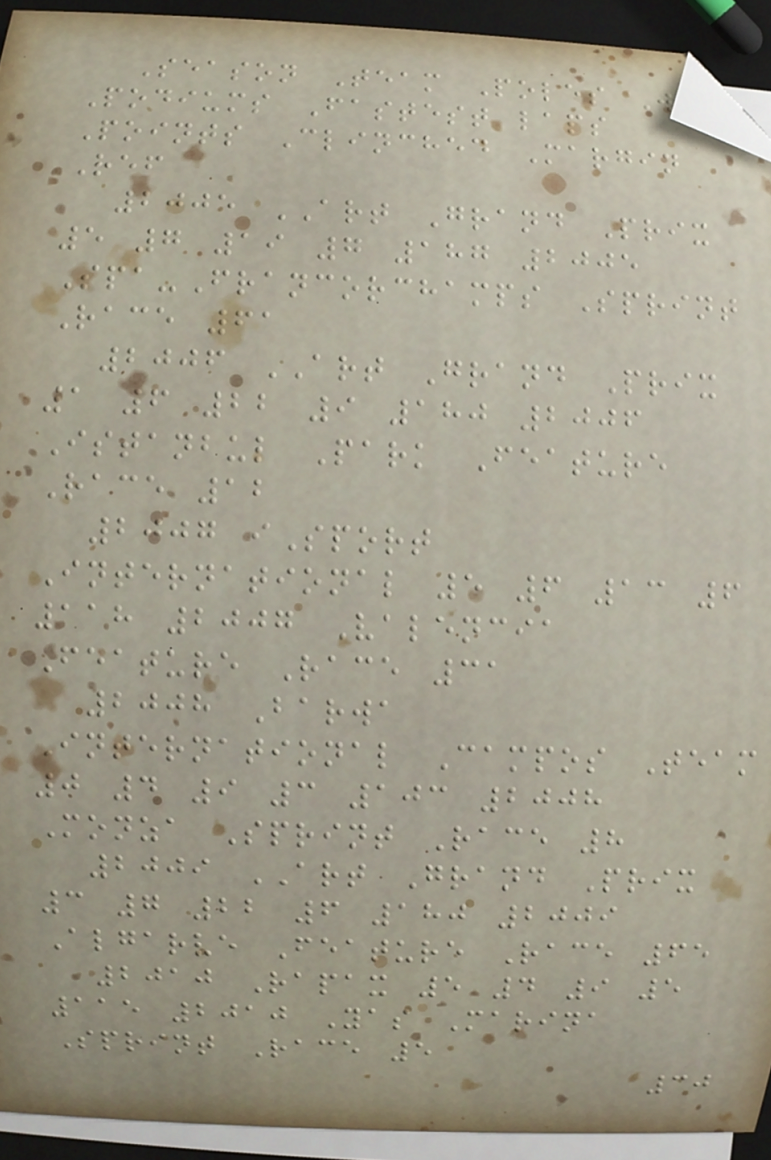Season Team Poles Wins
Podiums Fastest laps
Points Clinched Margin
Ref
2005 ART Grand Prix
5 7 19 7 187 2005
Spa-Francorchamps Sprint
Race 61
2006 ART Grand Prix
1 6 22 9 180 2006
Istanbul Park Feature
Race 12
2007 iSport
International 5 6 13 6
118 2007 Valencia
Feature Race 31
2008 Barwa
International Campos Team
0 4 9 3 103 2008
Monza Sprint Race 8
2009 ART Grand Prix
3 7 22 6 180 2009
Algarve Feature Race 65
2010 Rapax 5 4 9 5
115 2010 Yas Marina
Sprint Race 5
30
